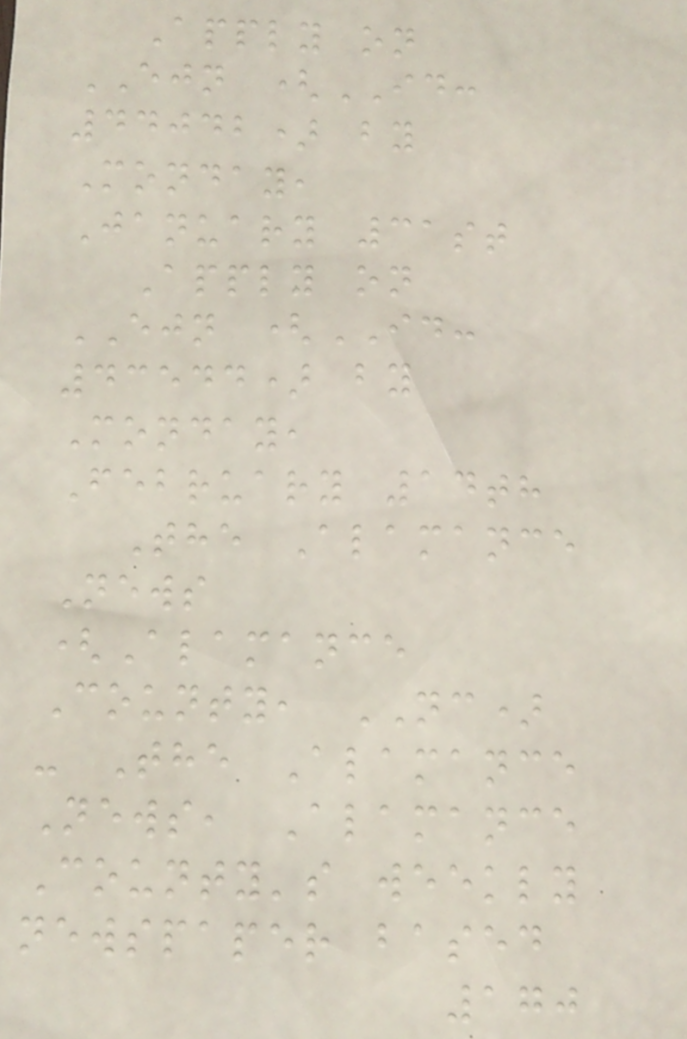Apply on
EJN (ID:
44042) by
Monday,
January 31st
Apply on
EJN (ID:
43544) by
Monday,
February 14th
The Alamance
News
(Alamance
County, NC)
- The Alamance
News, Alamance
County's weekly
newspaper based
170
